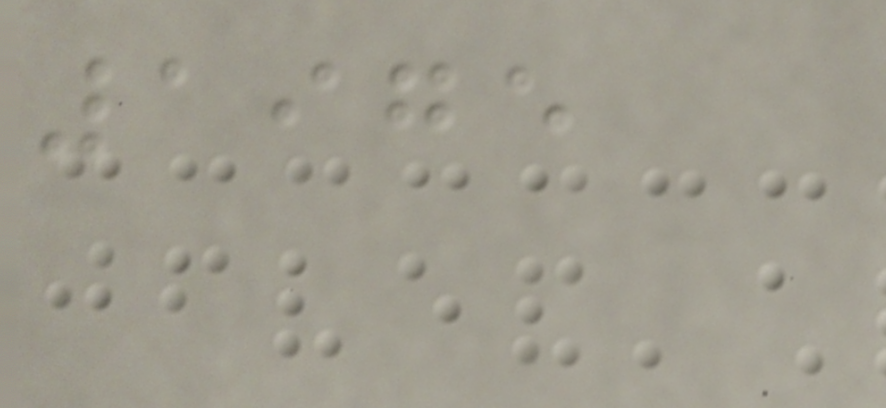1975
